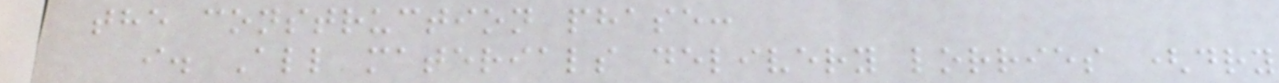the construction phase:
i. All materials delivery lorries (dry
